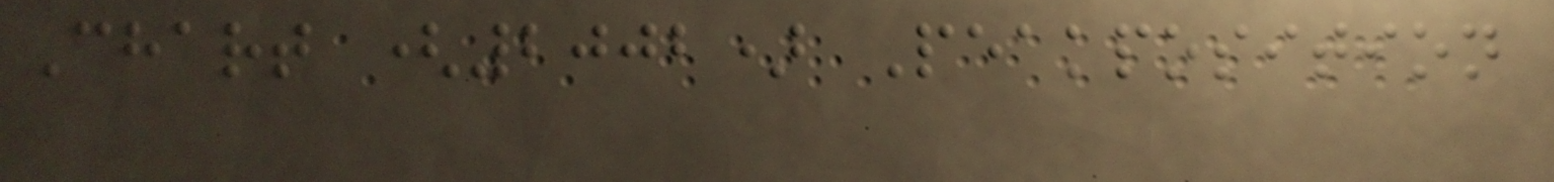Chart (2002) Peakposition
